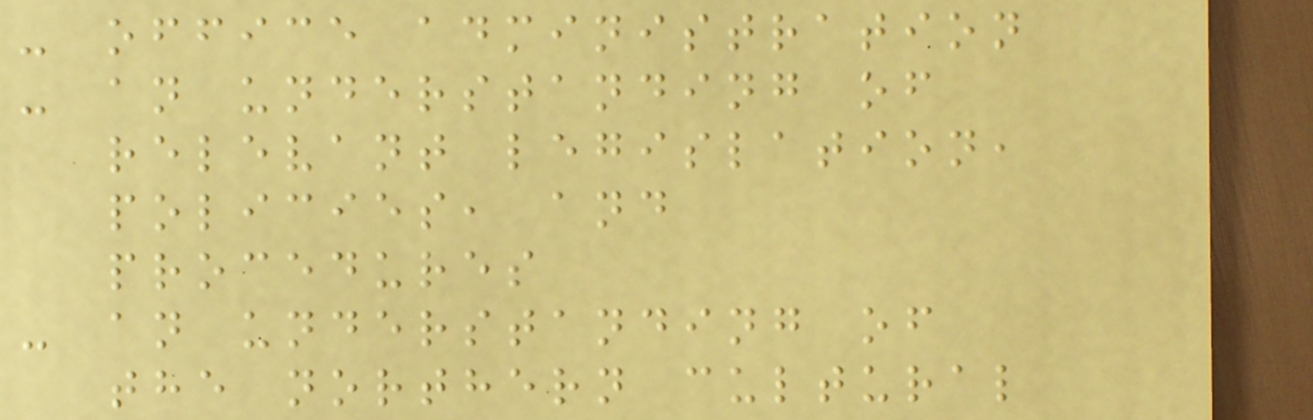- office administration
- an understanding of
relevant legislation,
policies, and
procedures
- an understanding of
the northern cultural
